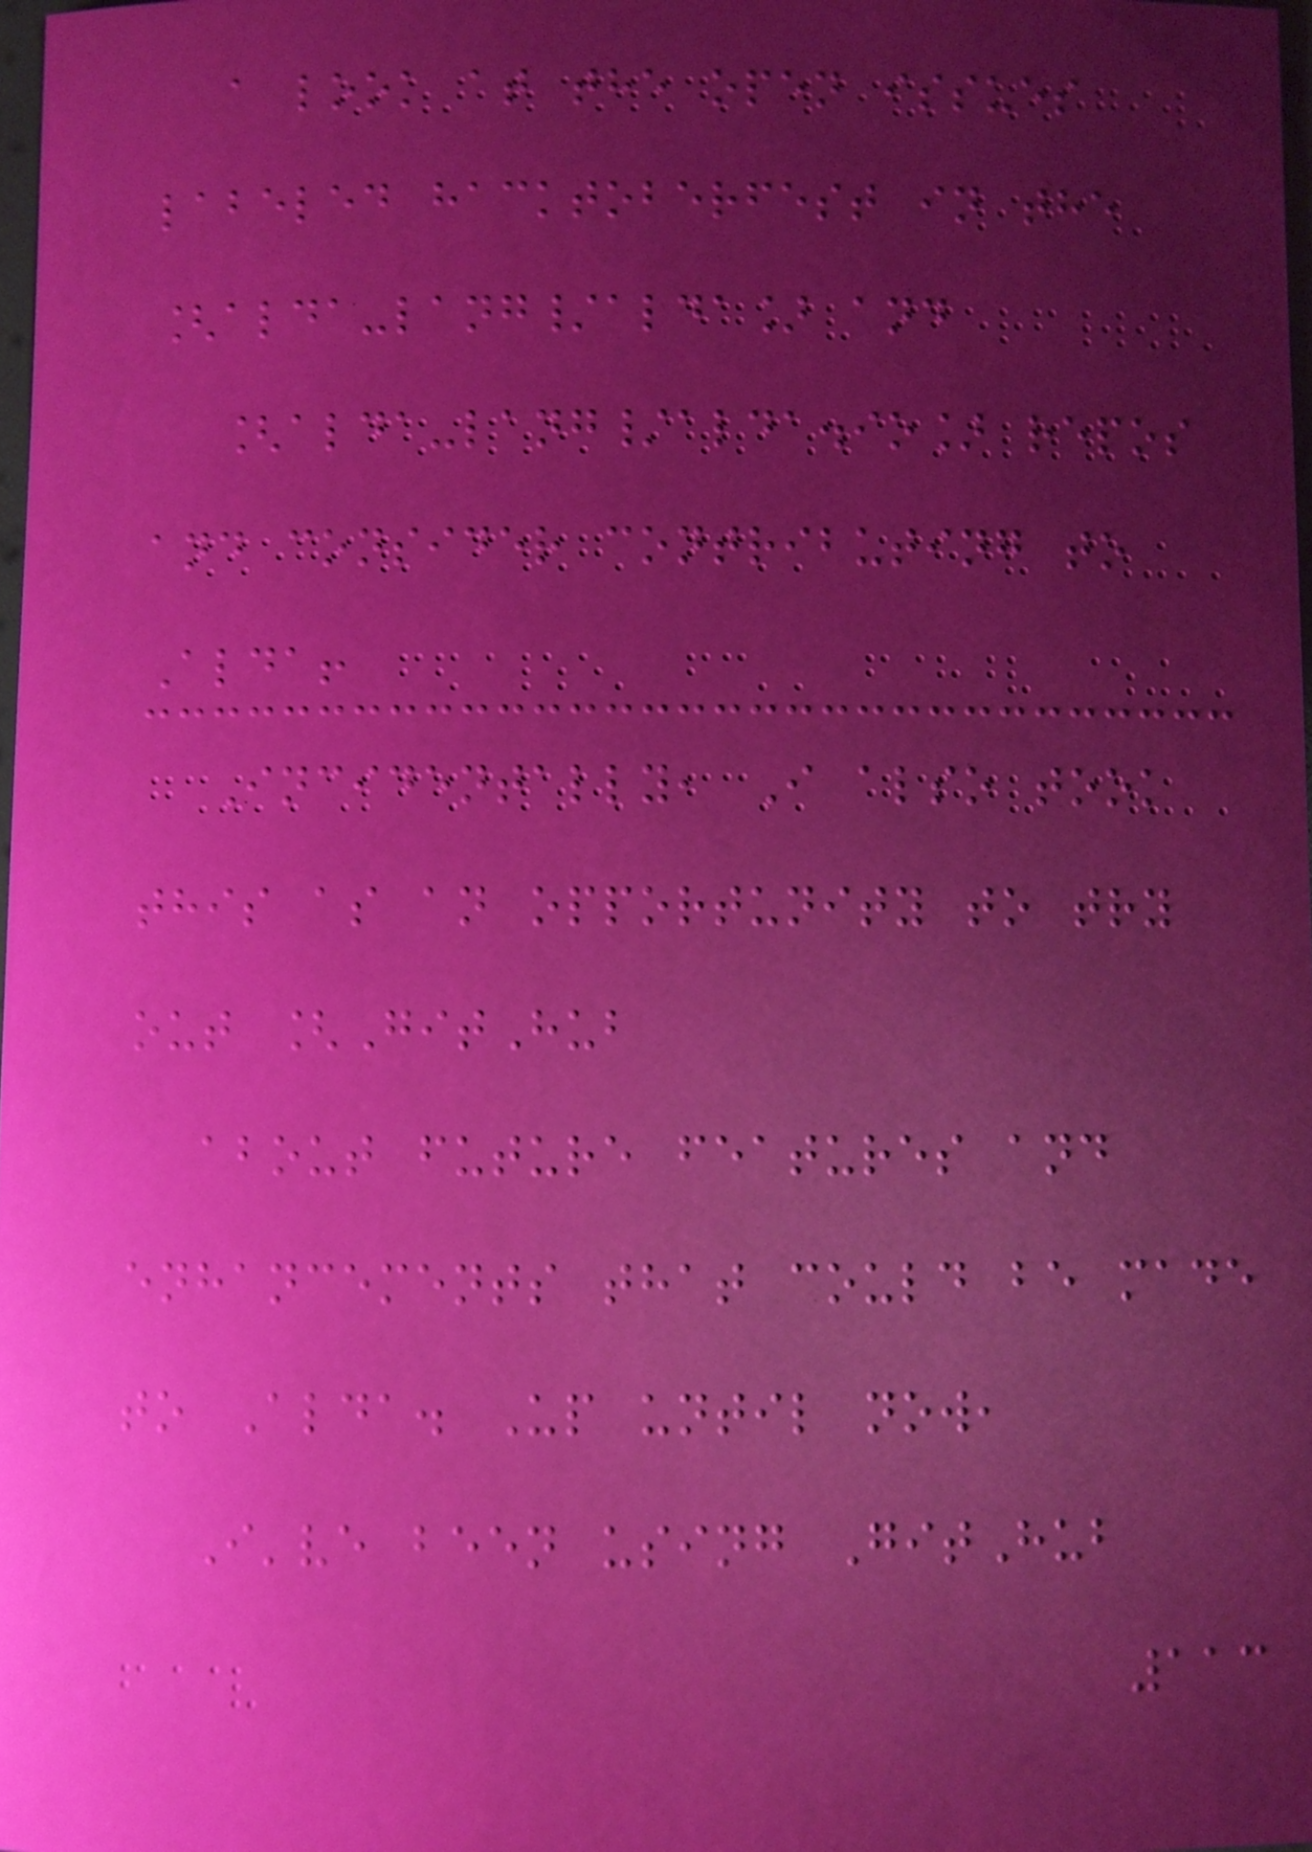a look at the open issues
labeled hacktoberfest in the
[alda-lang/alda] and
[alda-lang/alda.io] repos
and consider contributing to
Alda!
Incidentally, I also took
this as an opportunity to try
out [GitHub
about future features and
enhancements that could be made
to Alda. Up until now,
I've been using GitHub
113
